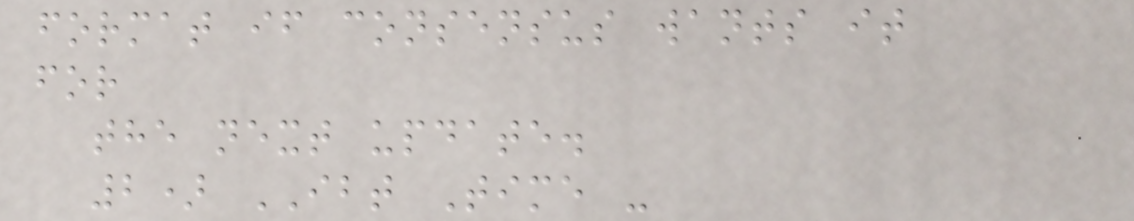format if consensus wants it
for
the next update.
2) IBT Time -
